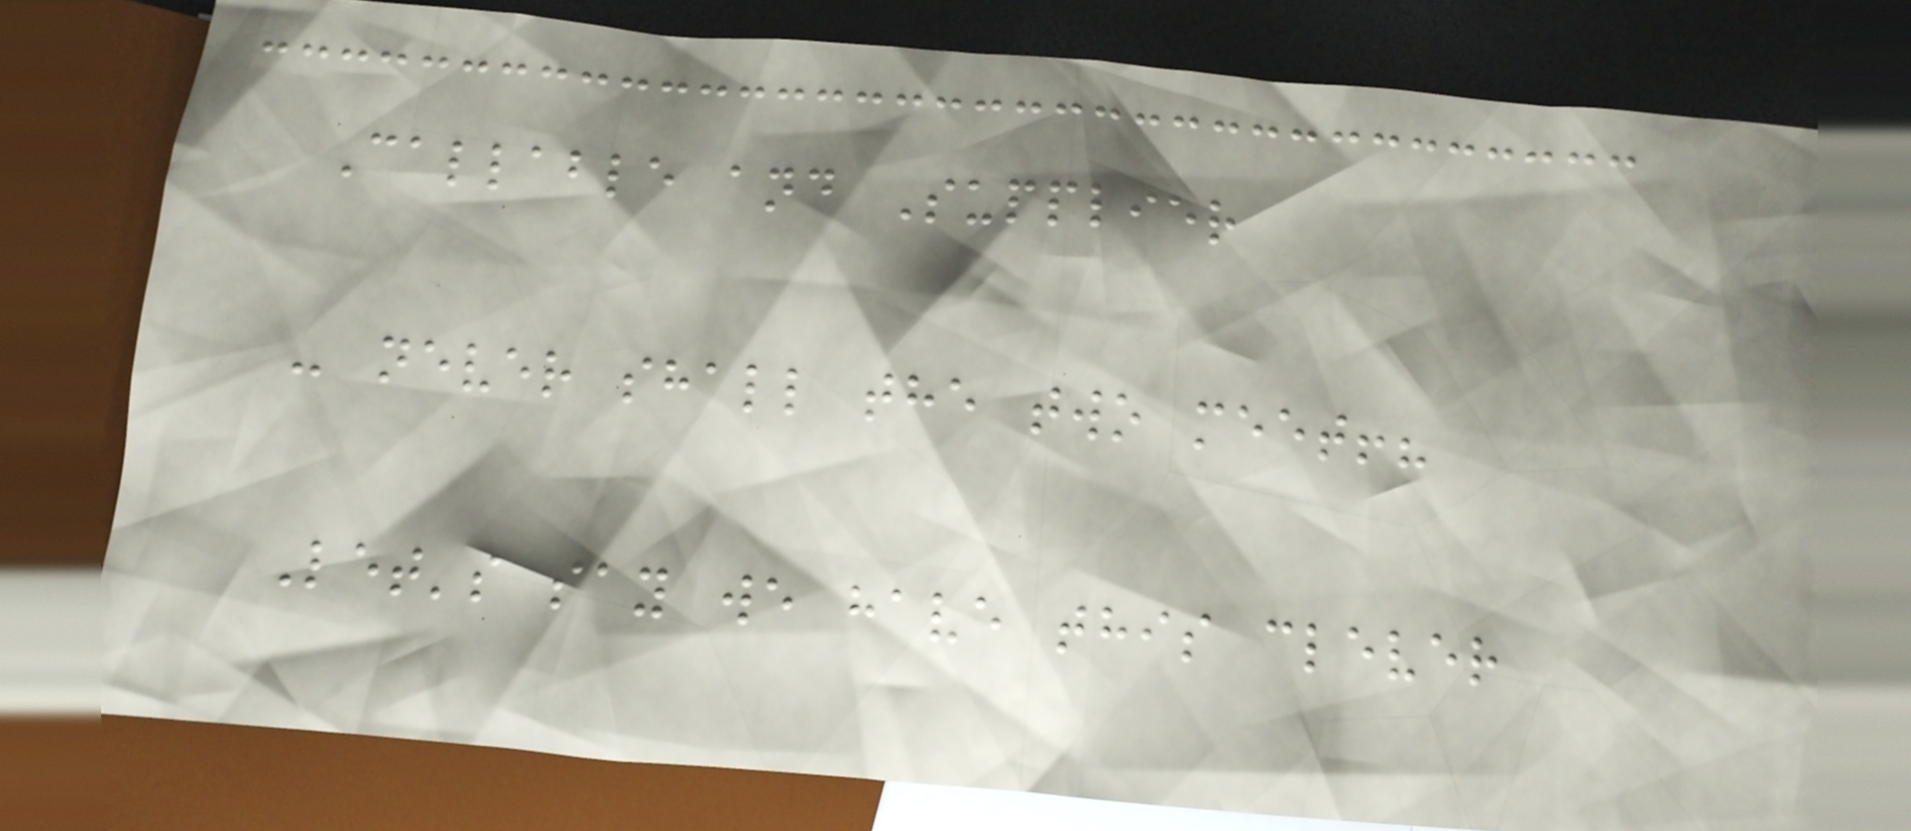Callable and Supplier
- never shall the two meet!?
Let's say we have this clever
